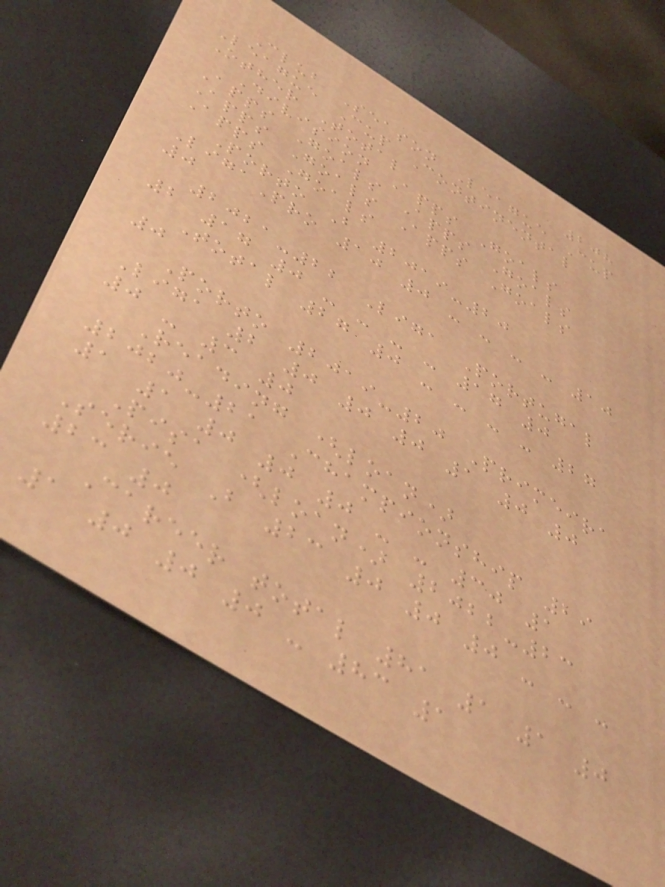208
Club Season League Cup
League Cup Continental
Other Total
Division Apps Goals
Apps Goals Apps Goals
Apps Goals Apps Goals
Apps Goals
Porto B 2019-20
LigaPro 10 0 - - - - 10
0
2021-22 Liga Portugal
2 17 0 - - - - 17 0
Total 27 0 - - - - 27
0
Porto 2019-20 Primeira
Liga 2 0 0 0 1 0 0
0 - 3 0
Reading (loan)
2020-21 Championship 29
1 1 0 0 0 - - 30 1
Pisa (loan) 2022-23
Serie B 23 0 0 0 - - -
23 0
Career total 81 1 1 0
1 0 0 0 - 83 1
